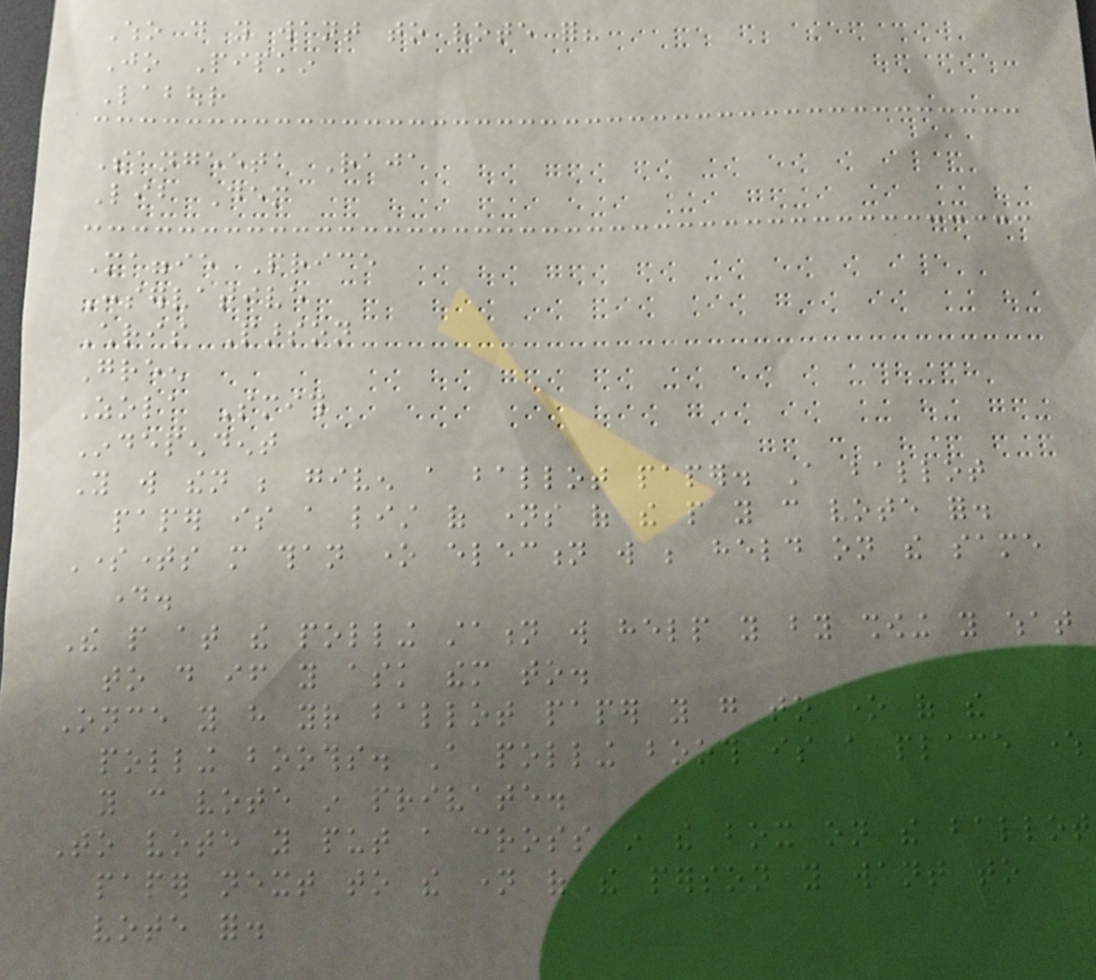Who do you want to vote for?
Jo Pipkin
Labour
Sangeeta Raja
Lib Dem
Maggie Price
Conservative
Chris Parson
Green
Zola Smith
Independent
You will then be given a ballot paper. A ballot
paper is a list of names of the people you can vote for.
Sometimes more than one election will be held on the same
day.
The people at the polling station will help you by showing you what
to do if you ask them to.
Once you have your ballot paper you go to one of the
polling booths. A polling booth is a place where
you can vote in private.
To vote you put a cross in the box on the ballot
paper next to the name of the person you want to
vote for.
